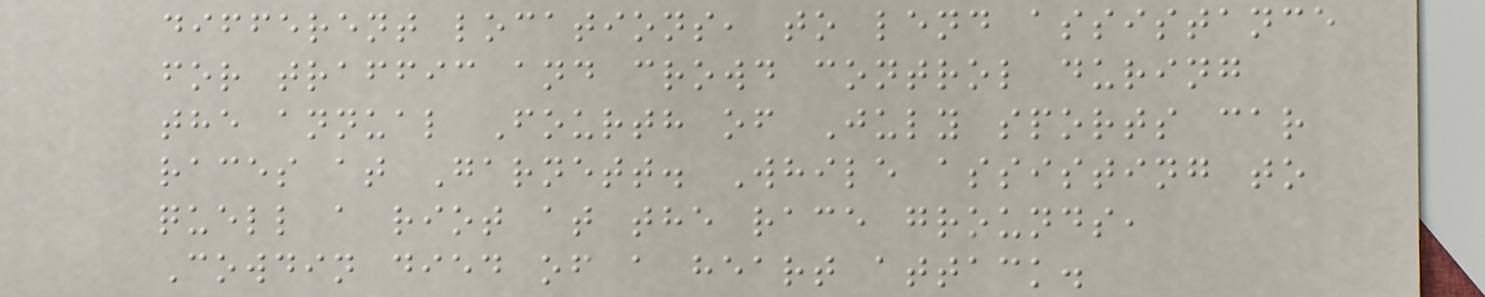different locations, to lend assistance
for traffic and crowd control during
the annual Fourth of July sports car
races at Garnett. While assisting to
quell a riot at the race grounds,
Cowdin died of a heart attack.
